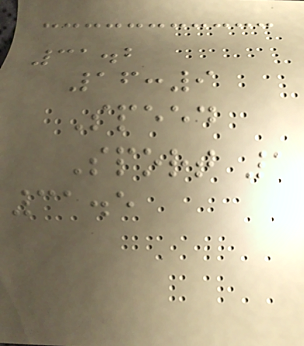31.2
16:9
Speed
Sport 1
31.5
